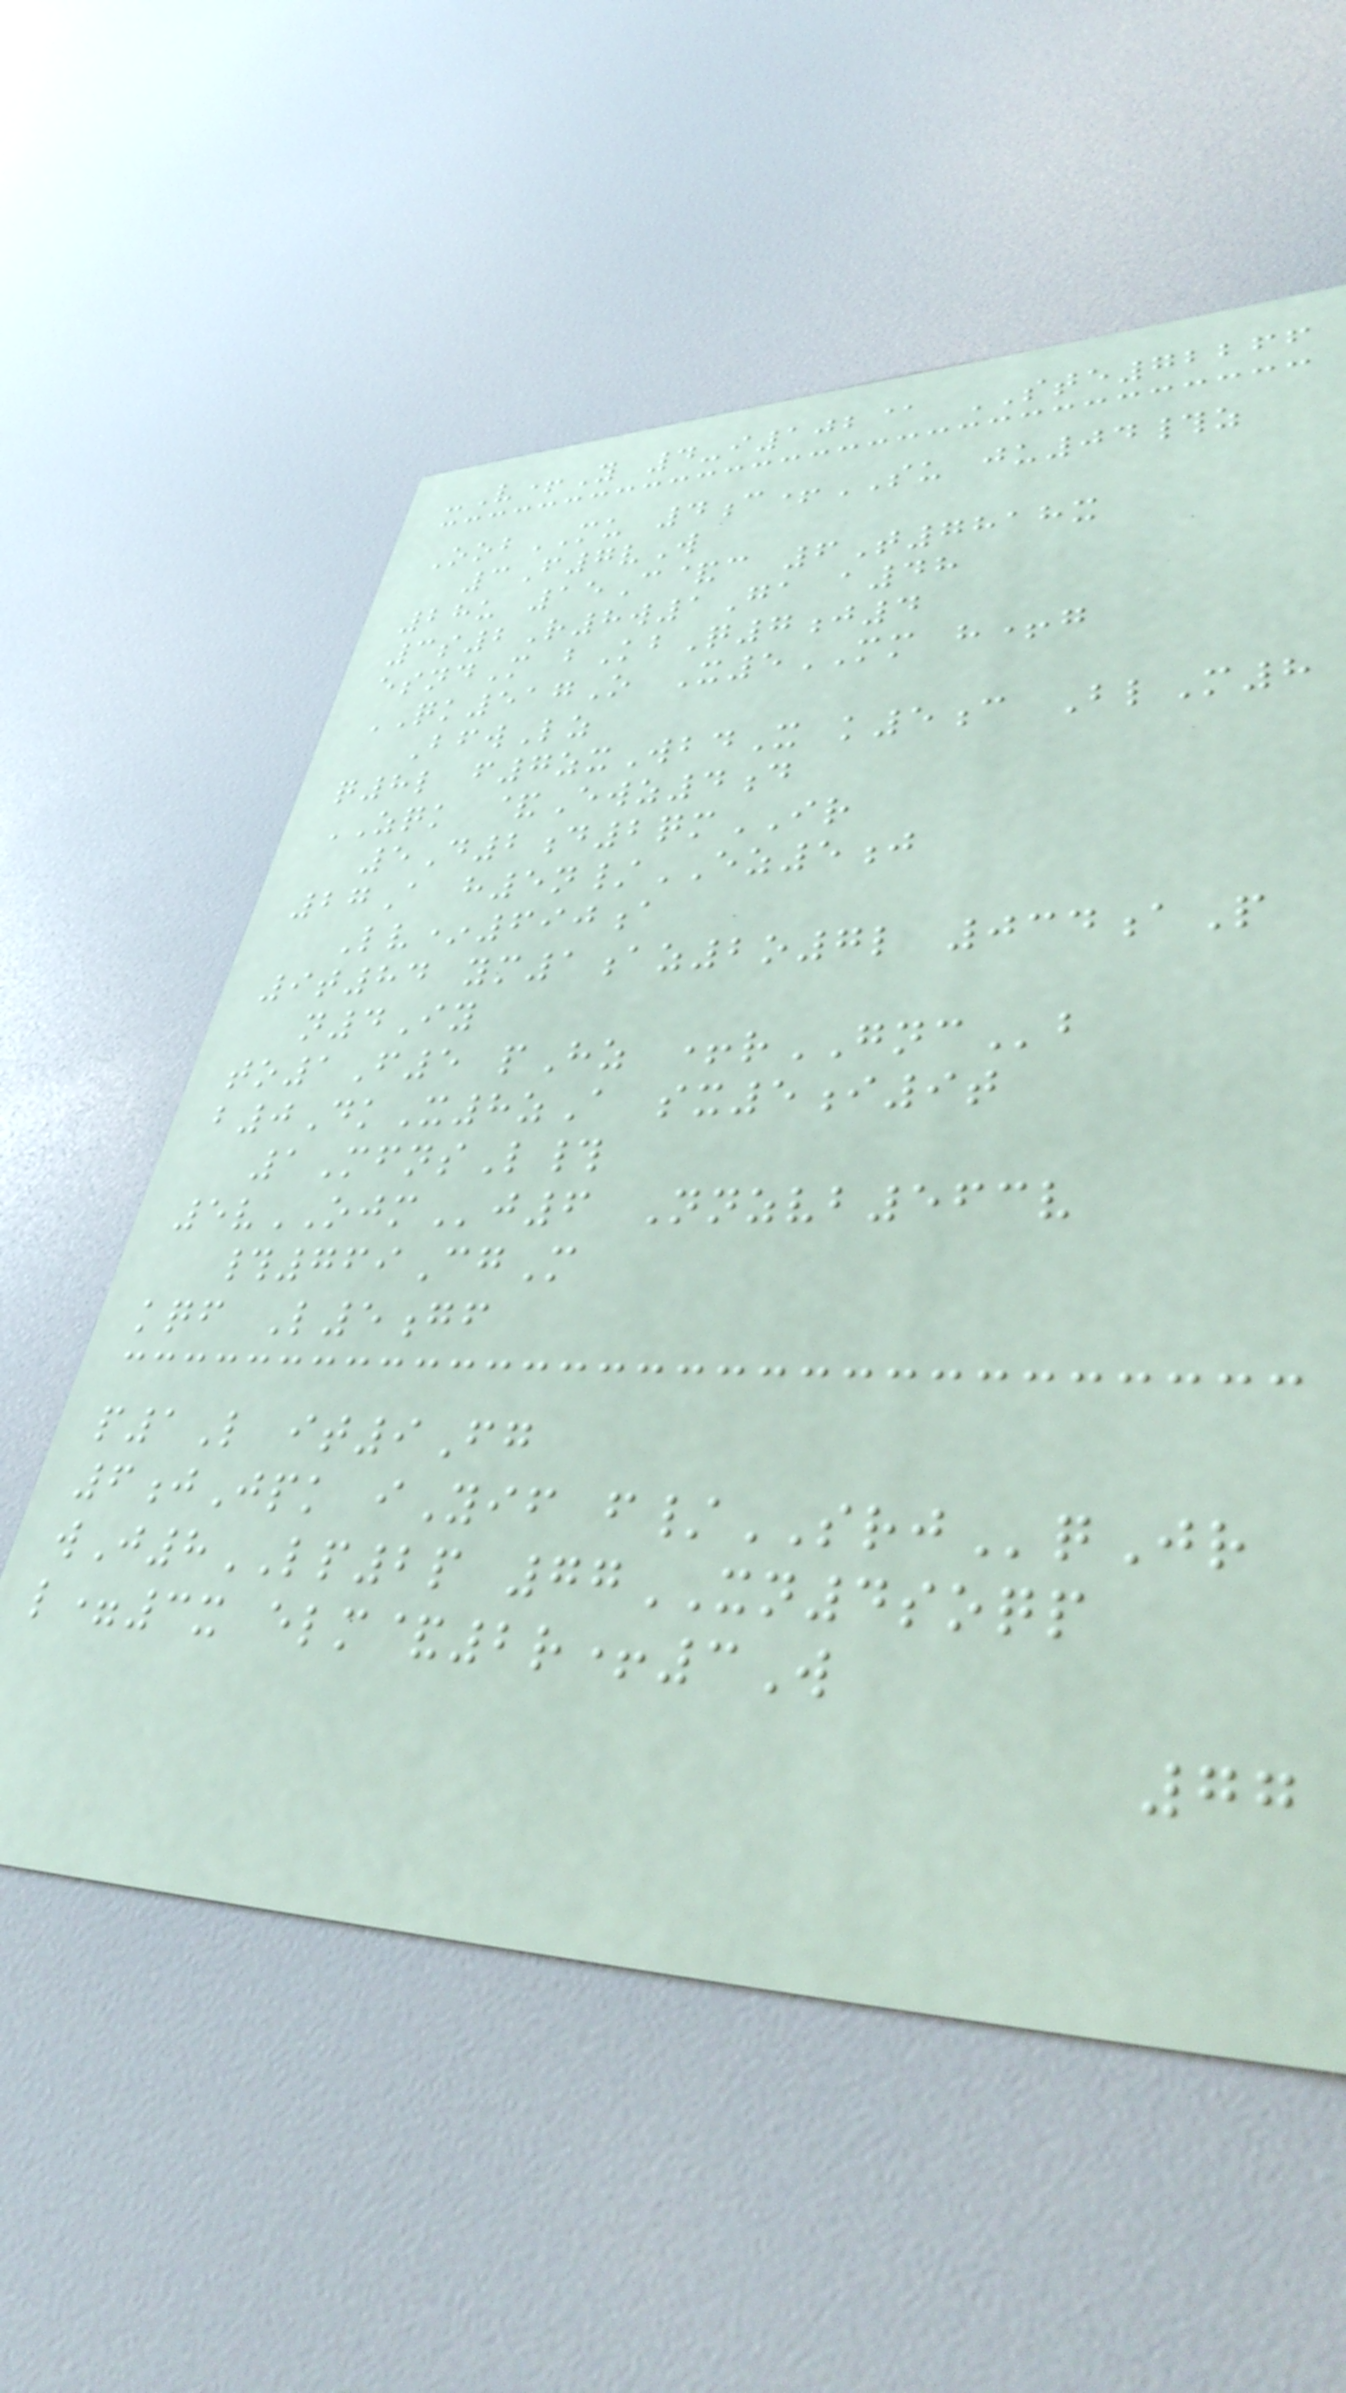-V+Y 4-i102@ STE72266
OobMU 4c+SU ju04#z
3F7vW
28u 15C&c 6T7818x
3s2R8w1Ga a48
esndM bKbQ7j4
QK517O X5MM h+g
BfwLz
q8l f7zxWbdX k5c BlM8
ZQK &Ewz4d
5D2d2qmIR
27A h5n/EZ5j
Lv*690a
9t84 ym1az2o7l 034aP
n4Iy
to1F5 pHz +rGNCb
b0DkX8zA sx5i9t
1MfnsL#
5vOJMj6 Nnzvb563v
#769CgM
kqf L5gf
p1L it9Fg
6jJpk iYif f/SRJqJr
wJ8LP2p 77XN4soqp
l=3x elm&2r+3W
77
